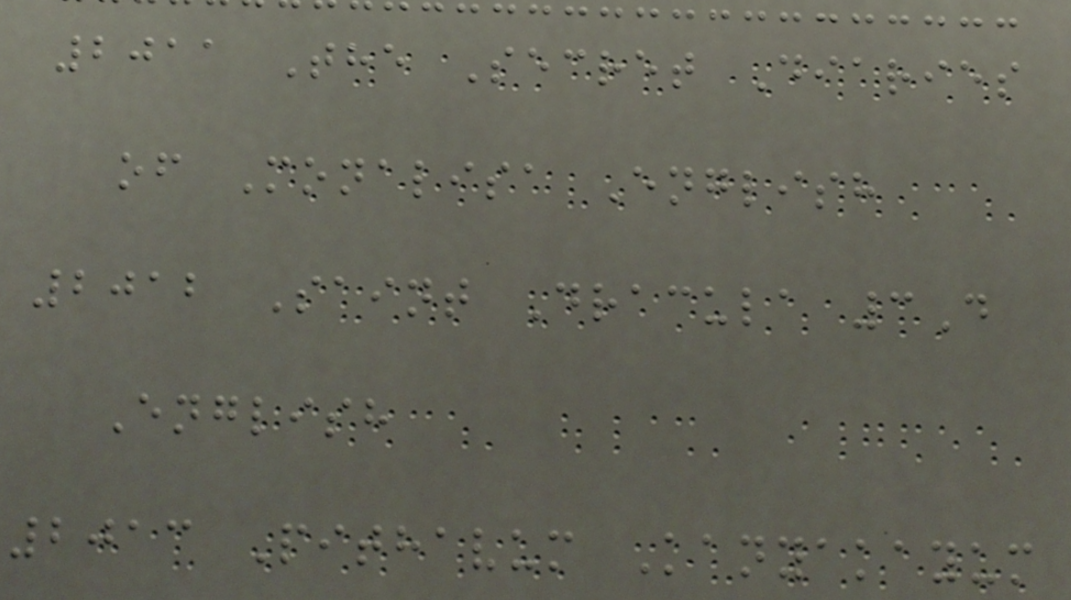2011 The Secret Diaries
of Monalisa English
2012 Saint Dracula 3D
English
2013 Pithavum Kanyakayum
